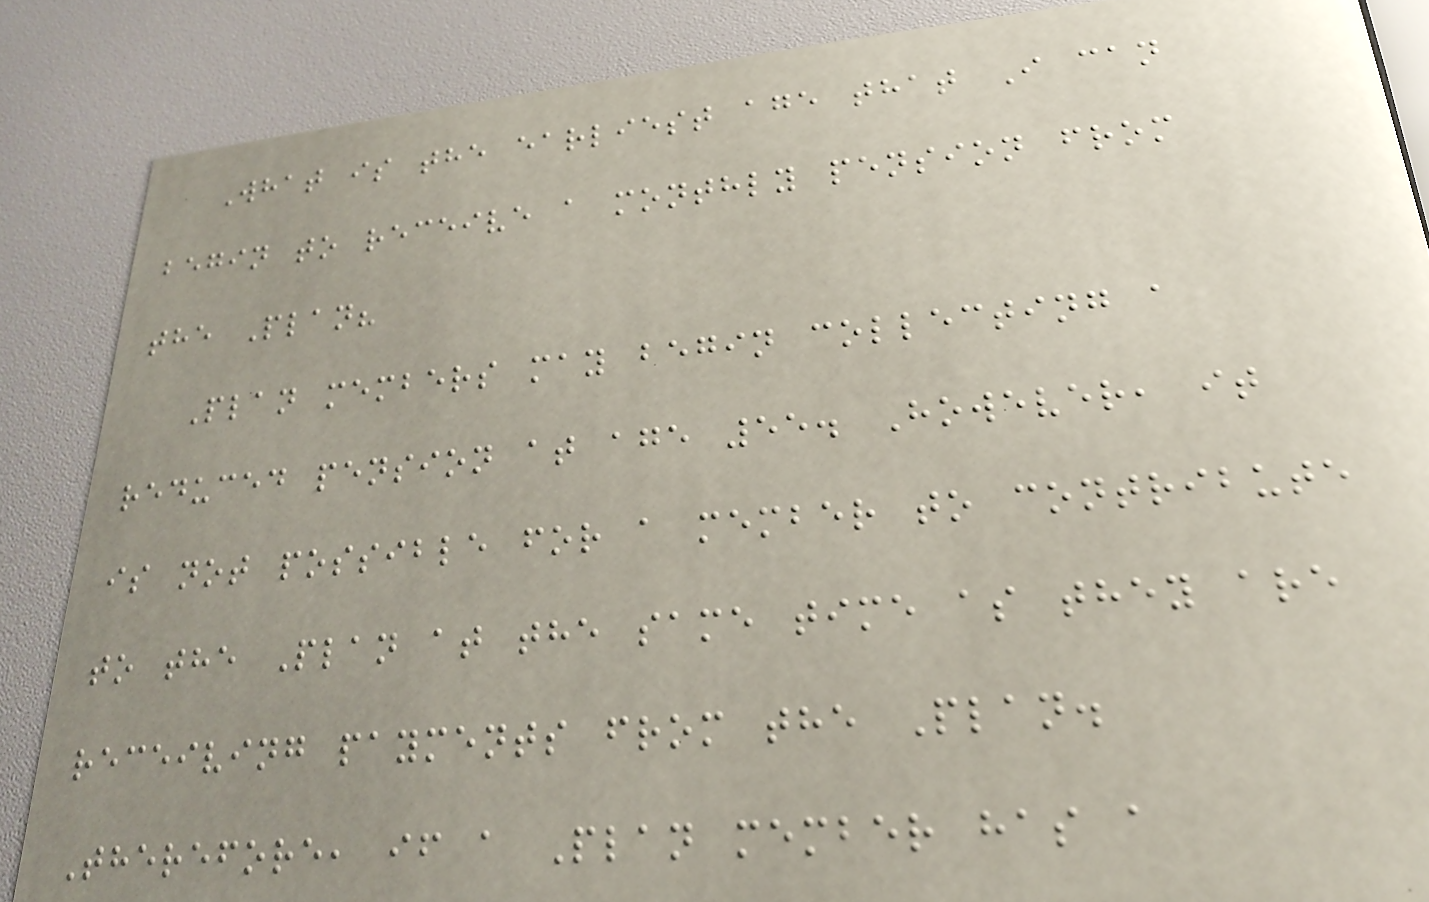What is the earliest age that I can
begin to receive a monthly pension from
the Plan?
Plan members may begin collecting a
reduced pension at age 55. However, it
is not possible for a member to contribute
to the Plan at the same time as they are
receiving payments from the Plan.
Therefore, if a Plan member has a
